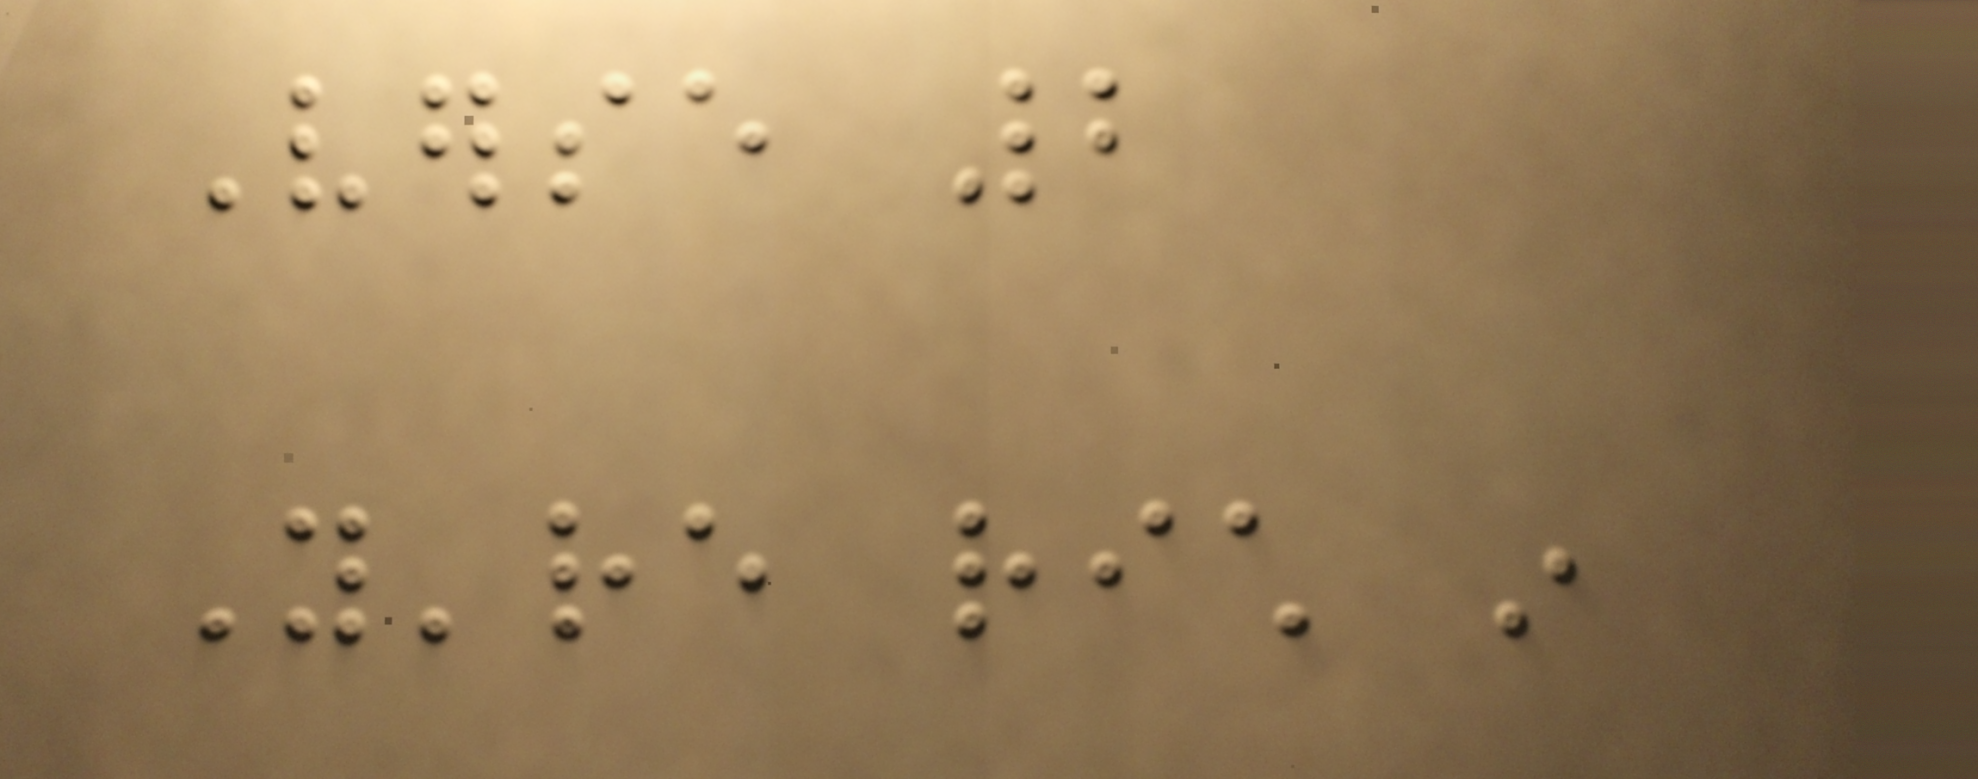Verse 2
You're rich in
